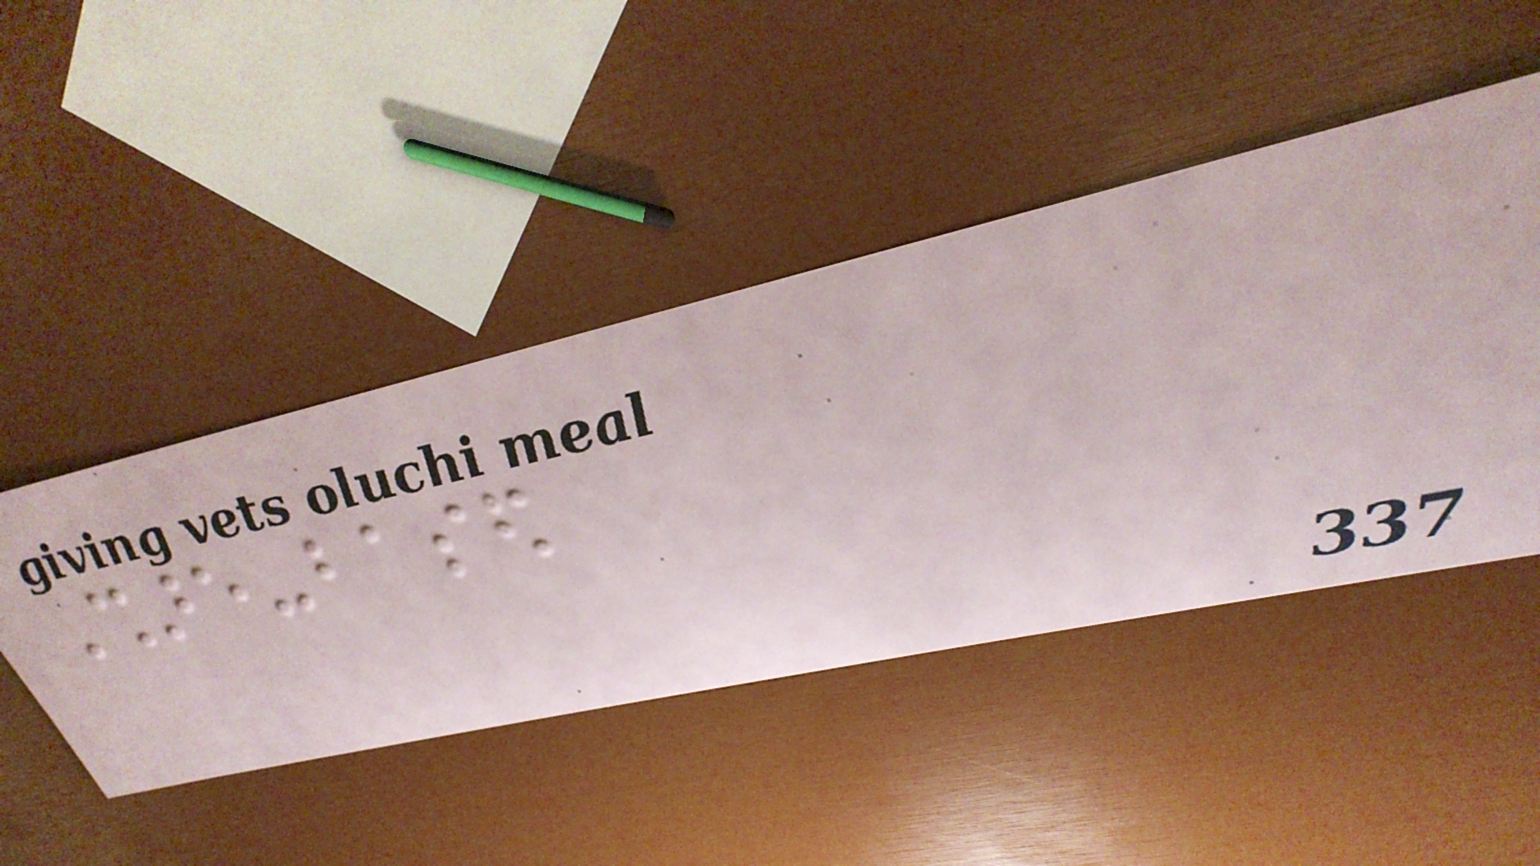Share-based
